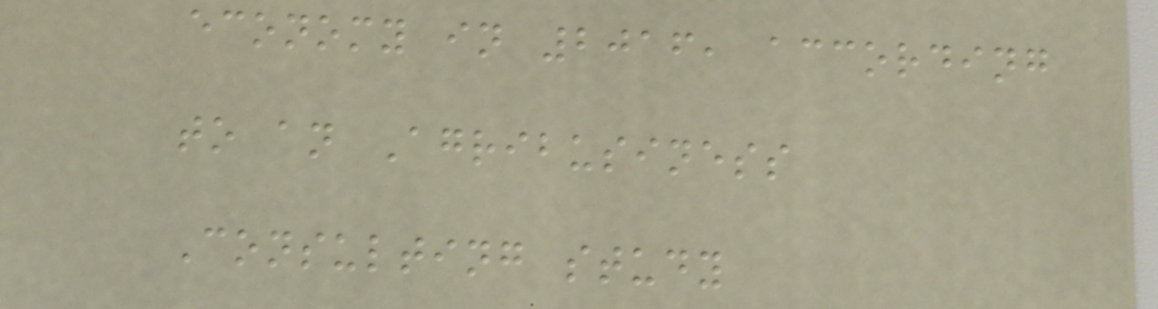economy in 2016, according
to an Agribusiness
Consulting study
